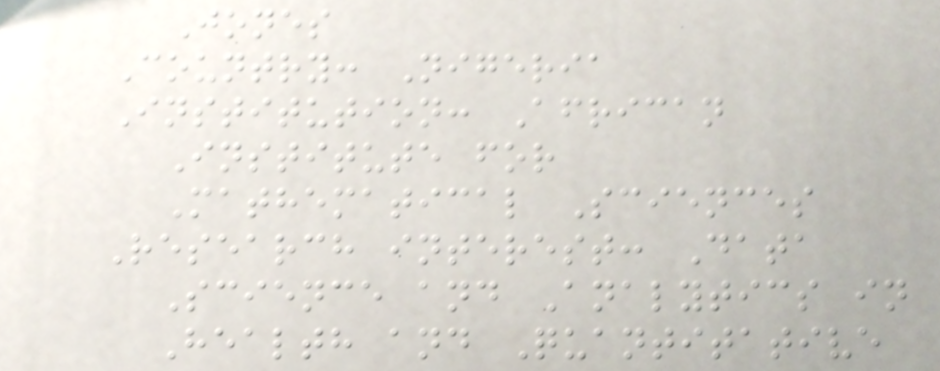Jones
Country: Nigeria
Institution: African
Institute for
Mathematical Sciences
Research interest: Data
Science and Analytics in
Health and Quantitative
